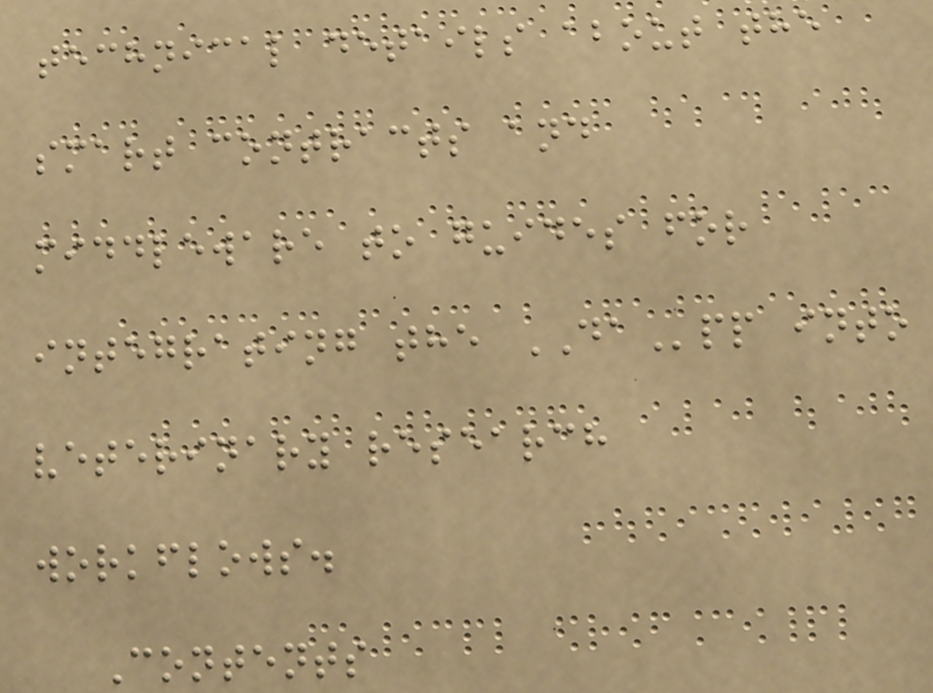technical details about the
smart contracts and
middleware to guides for
integrating the DApp into
veterinary research
workflows.
Contents
